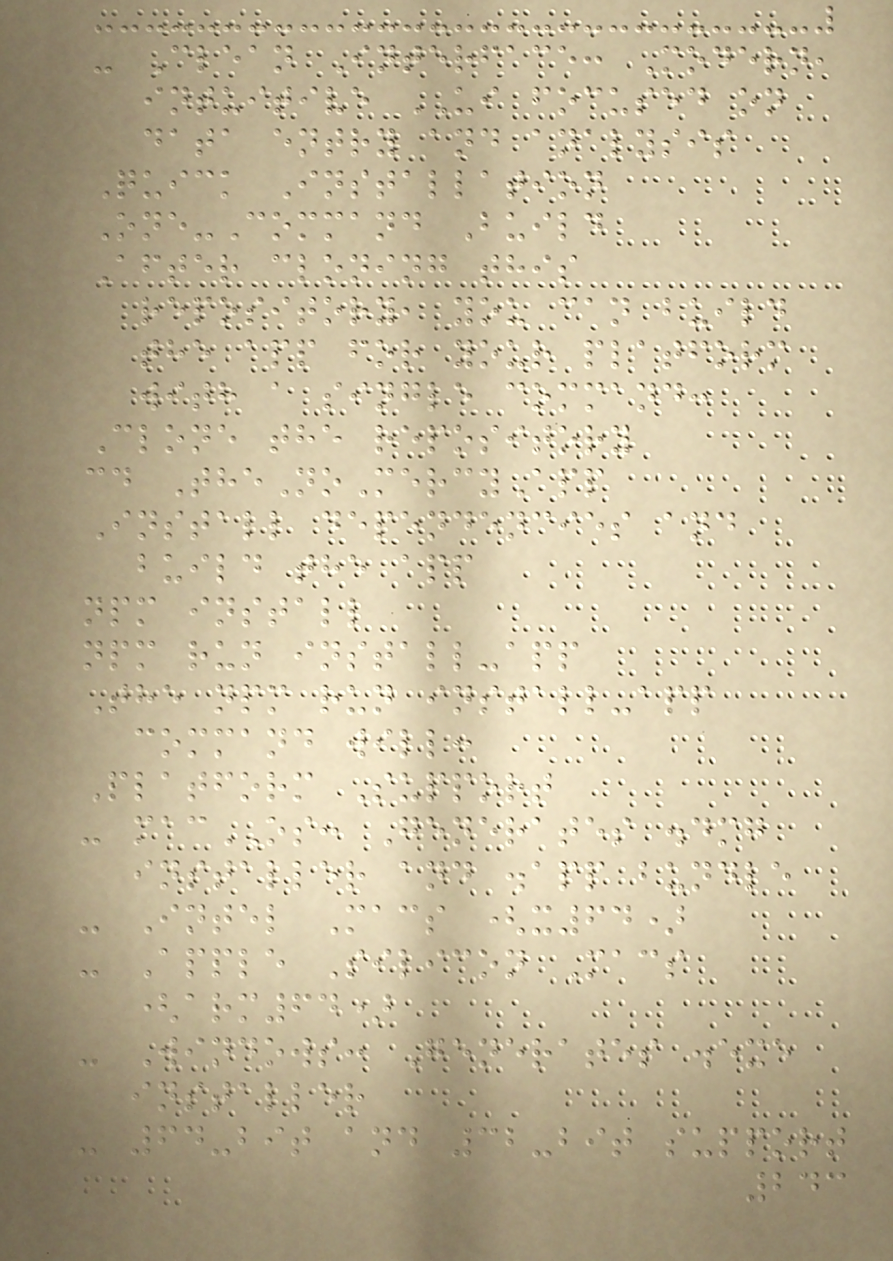- Clean Interface: Modern,
intuitive UI focused on
data entry and analysis
Quick Installation
One-Command Build
After cloning this
repository, you can build
the app for your platform
with a single command:
Clone the repository
cd TheNoMercyApp
Install dependencies and
build the app
npm install
npm run install-app
The npm run install-app
command will:
Platform Support
- macOS: Generates .dmg
installer and .app bundle
- Intel Macs (x64)
- Apple Silicon Macs
(arm64)
- Windows: Generates .exe
installer
- 64-bit and 32-bit support
243
